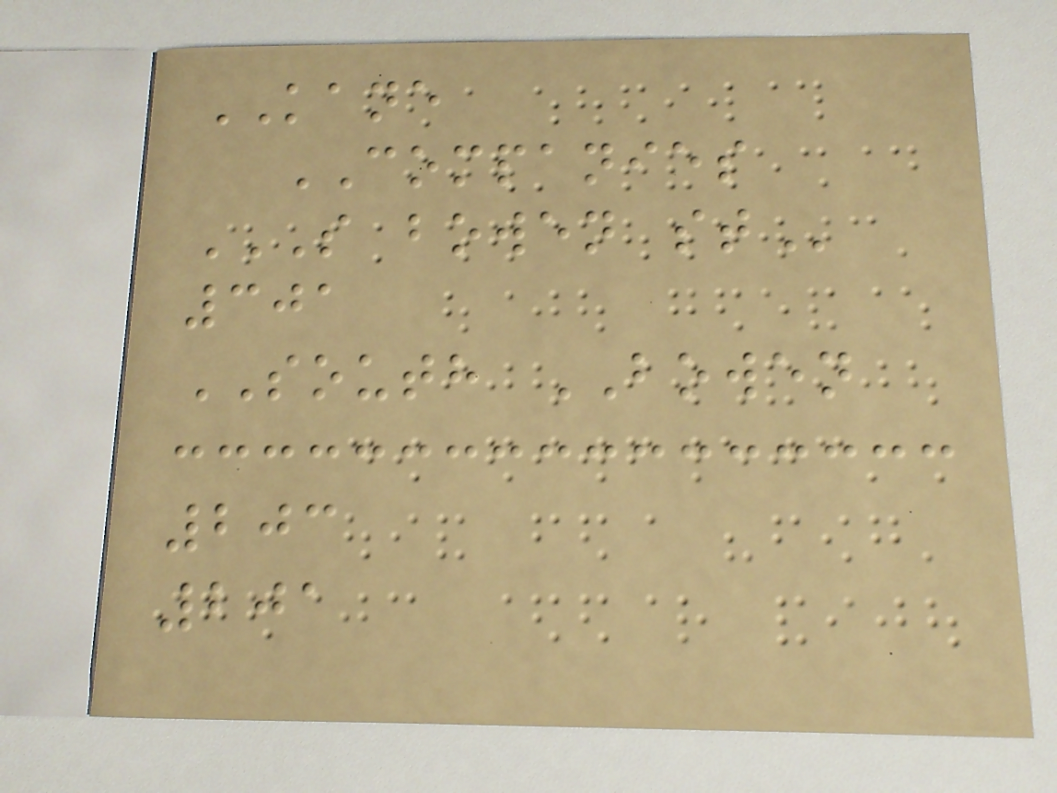KANE
COMPANIES
S BOWEN ST
301
SOUTH BOWEN
203
201
